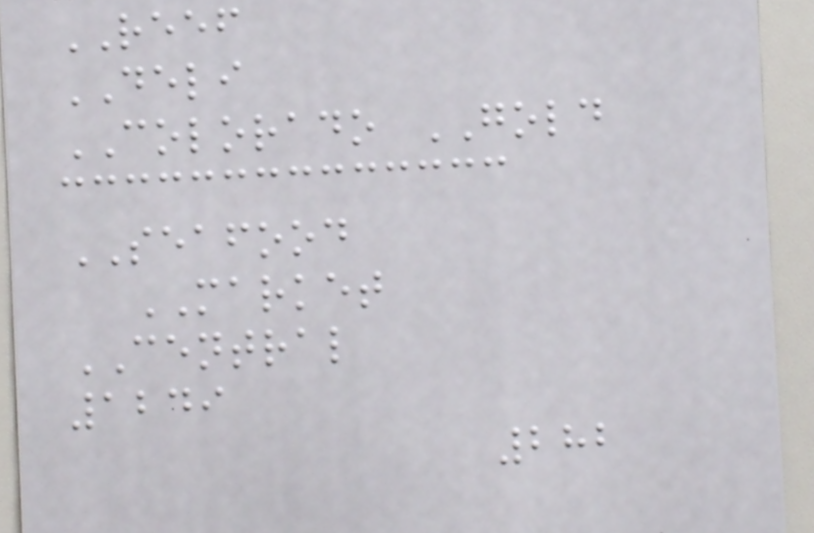REEF
DELI
COLORADO GOLD
SEAFOOD
MARKET
CENTRAL
1249
282
